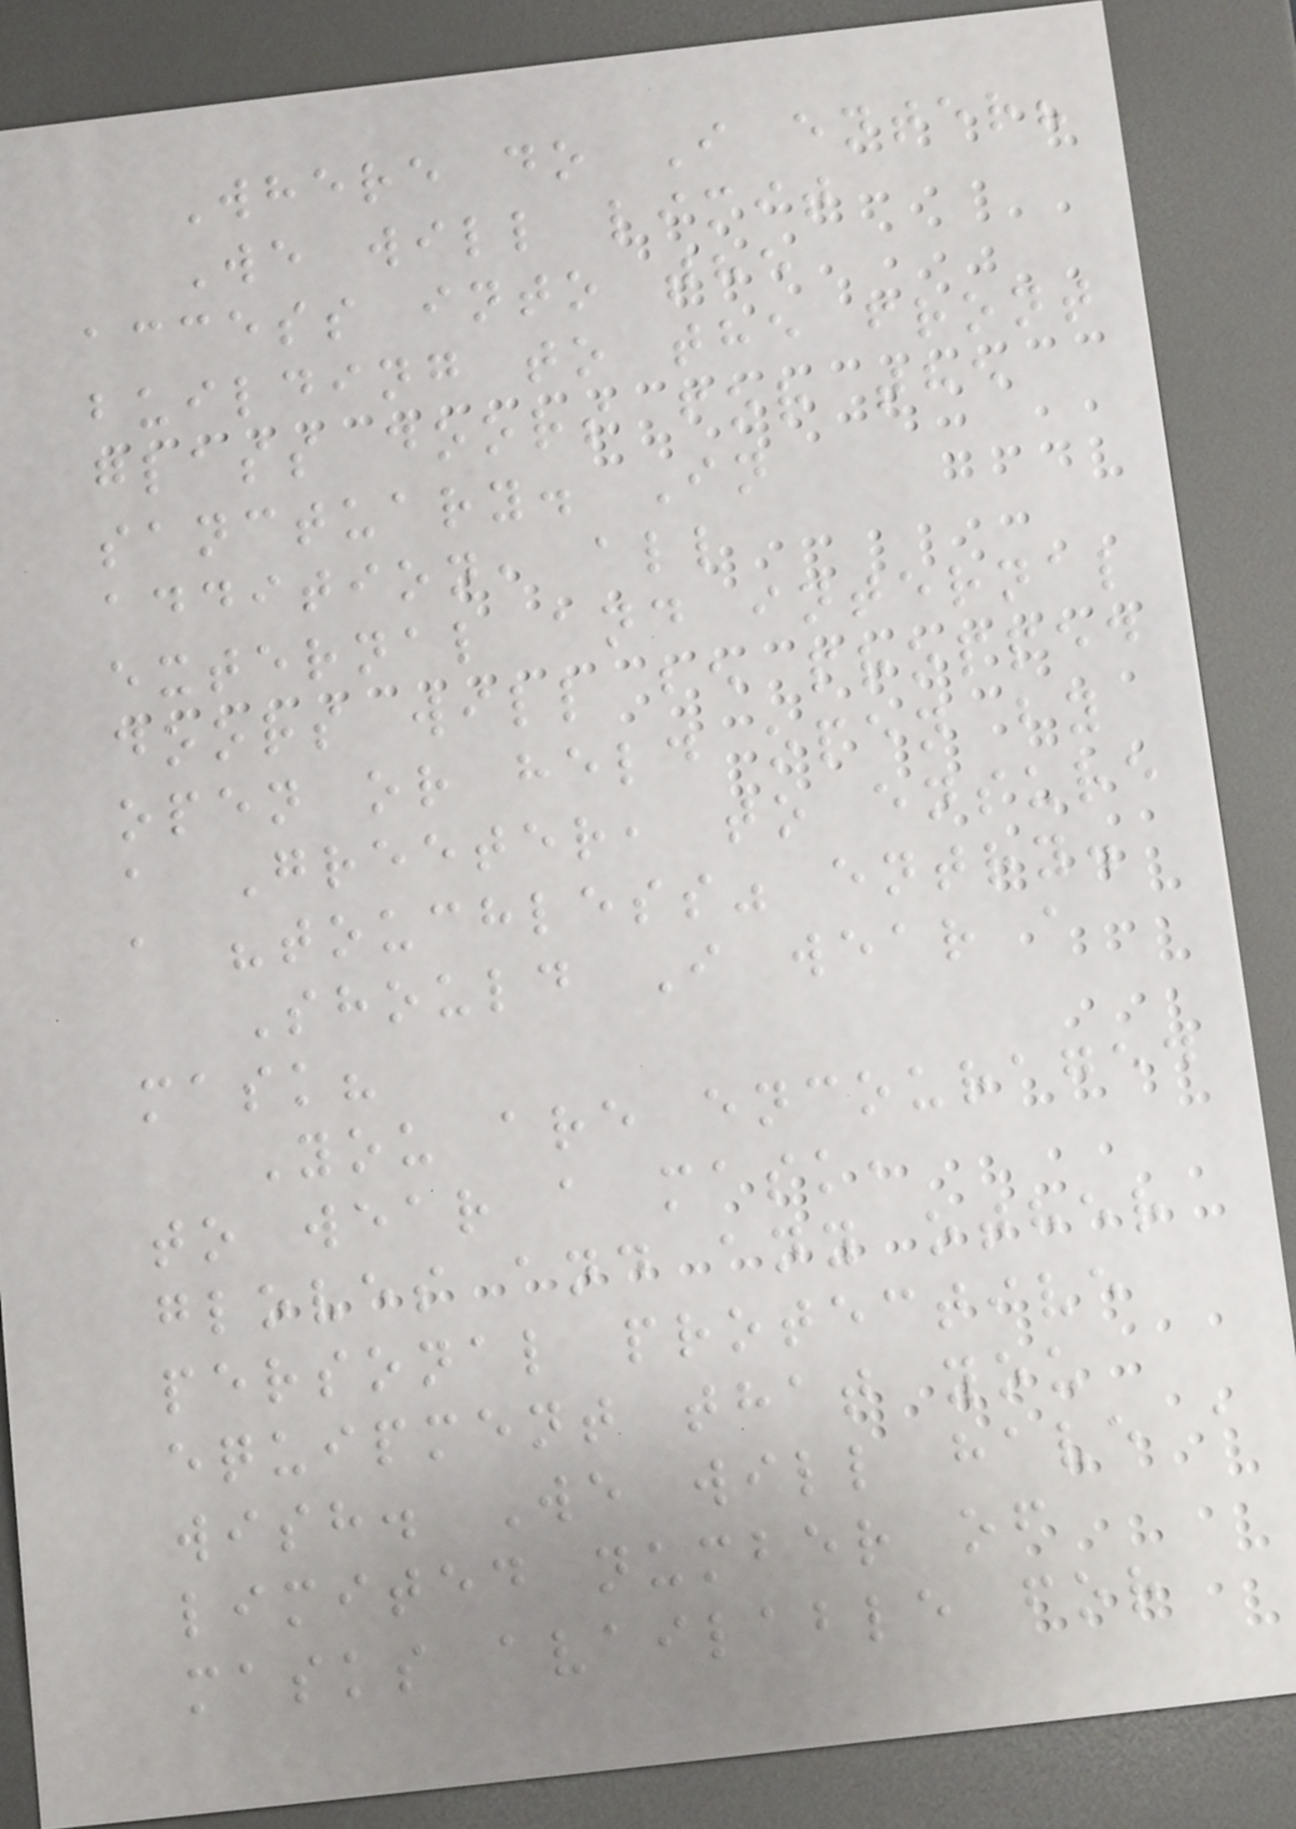Where do I enter?
We will limit
access into the
building to the front
glass doors for the
sanctuary. In
addition, all
external and internal
doors will be propped
open or held open by
a Greeter, to ensure
a "touchless" entry.
Should I wear a
mask?
You are encouraged
to wear a mask,
gloves and any other
personal protective
equipment that you
wish. We will have a
limited number of
masks available for
